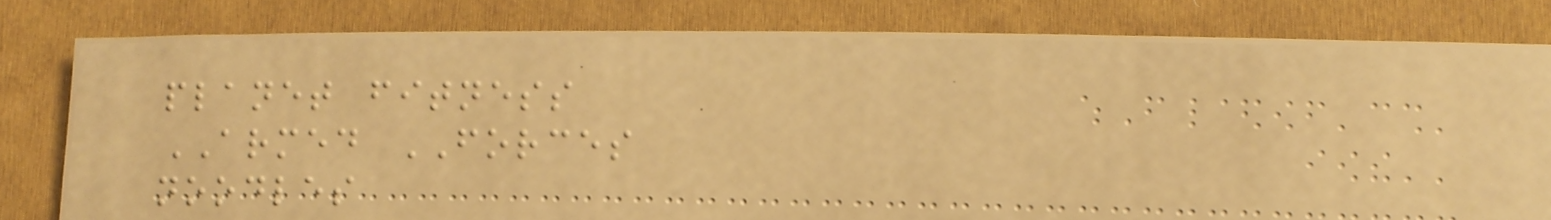planet fitness
ARMED FORCES
noodles
